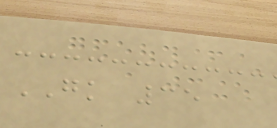GK 35
